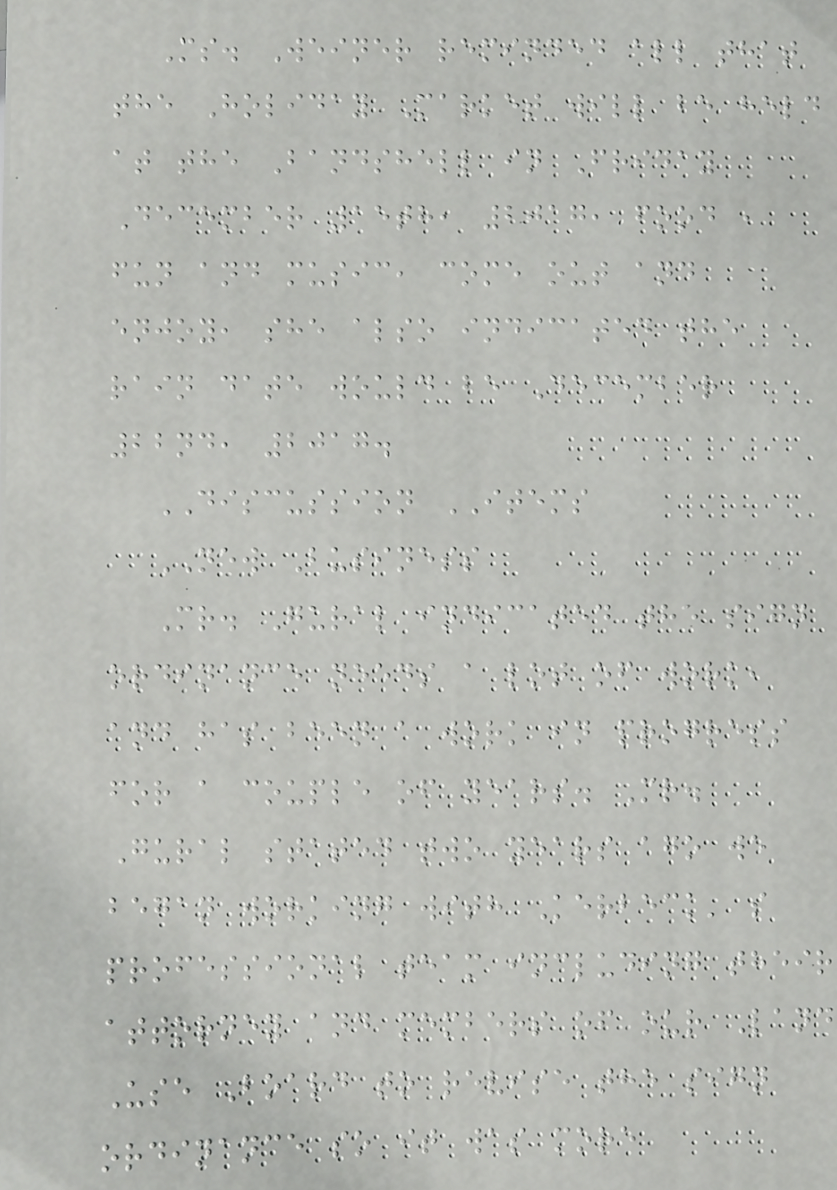Ms. Weiner reminded all that
the Holiday Market will be held
at the Bandshell in Friday
December 15th, 2017, food ,
fun and music, come out and
enjoy, she also indicated the
rain date would be December
22nd, 2017.
DISCUSSION ITEMS
NEW Business
Mr. Gural indicated the sign
ordinance needs a lot of work,
and has been a work in progress
for a couple of years. Mr.
Gural stated two years ago we
began working with Kerbeck' s
professional team including their
attorney and members of our Land
Use Board to revise the sign
ordinance so it was more
